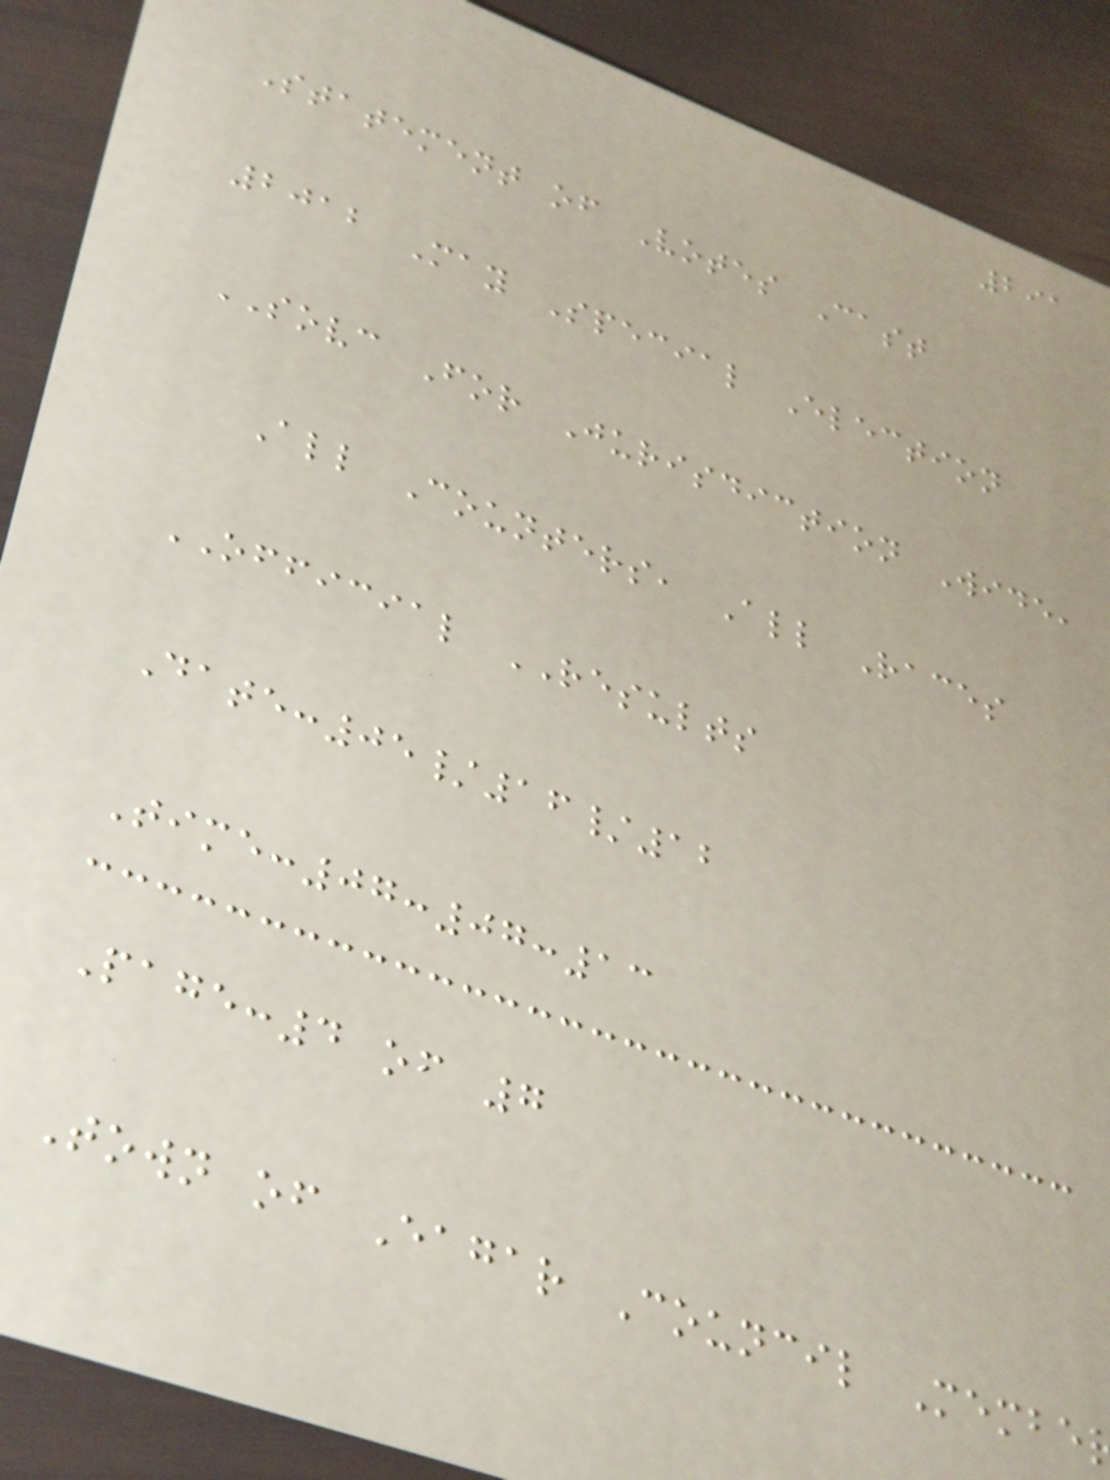291
Statement of Votes Cast
2012 May Special Election
SOVC For Jurisdiction Wide,
All Counters, All Races
OFFICIAL RESULTS
Date:05/16/12
Time:07:07:13
Page:4 of 7
Town of Eagar Council Membe
